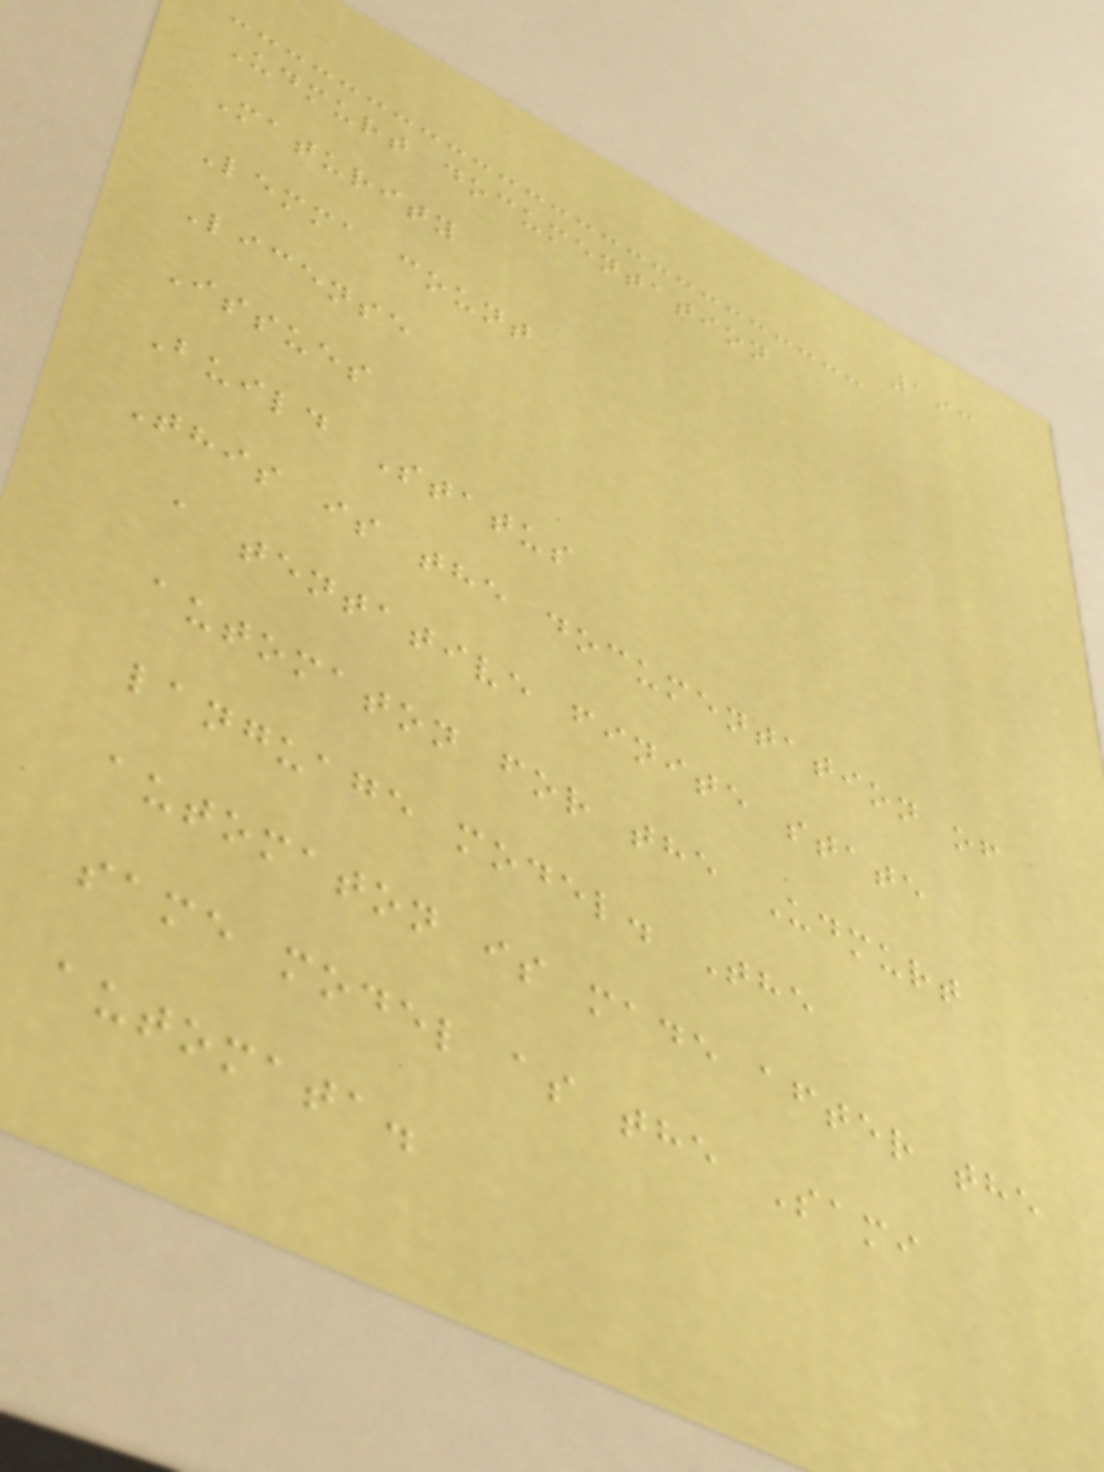193
Udmurt documentation
Maturity
Lemma count
License
Issues
Build Status
This is the documentation of
a tentative finite state
automaton for the Udmurt
language model. The
automaton is made after the
same model as the Sami
automata.
